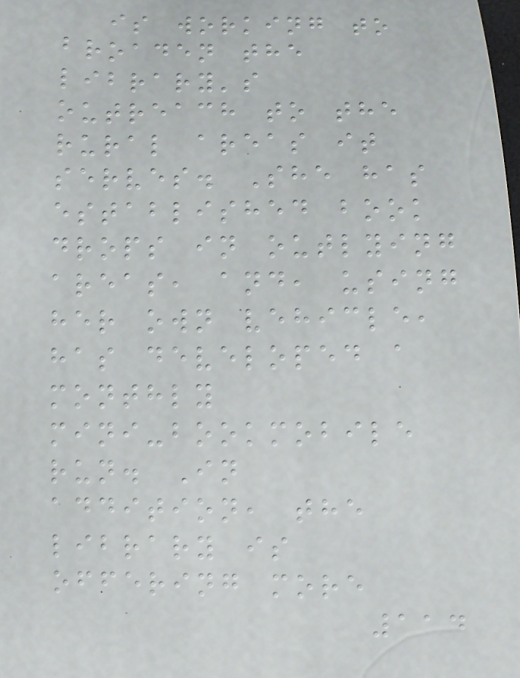is working to
broaden the
library's
outreach to the
rural areas it
serves. She has
established book
drops in outlying
areas, and, using
her own vehicle,
has developed a
monthly
mini-bookmobile
run. In
addition, the
library is
offering more
114
